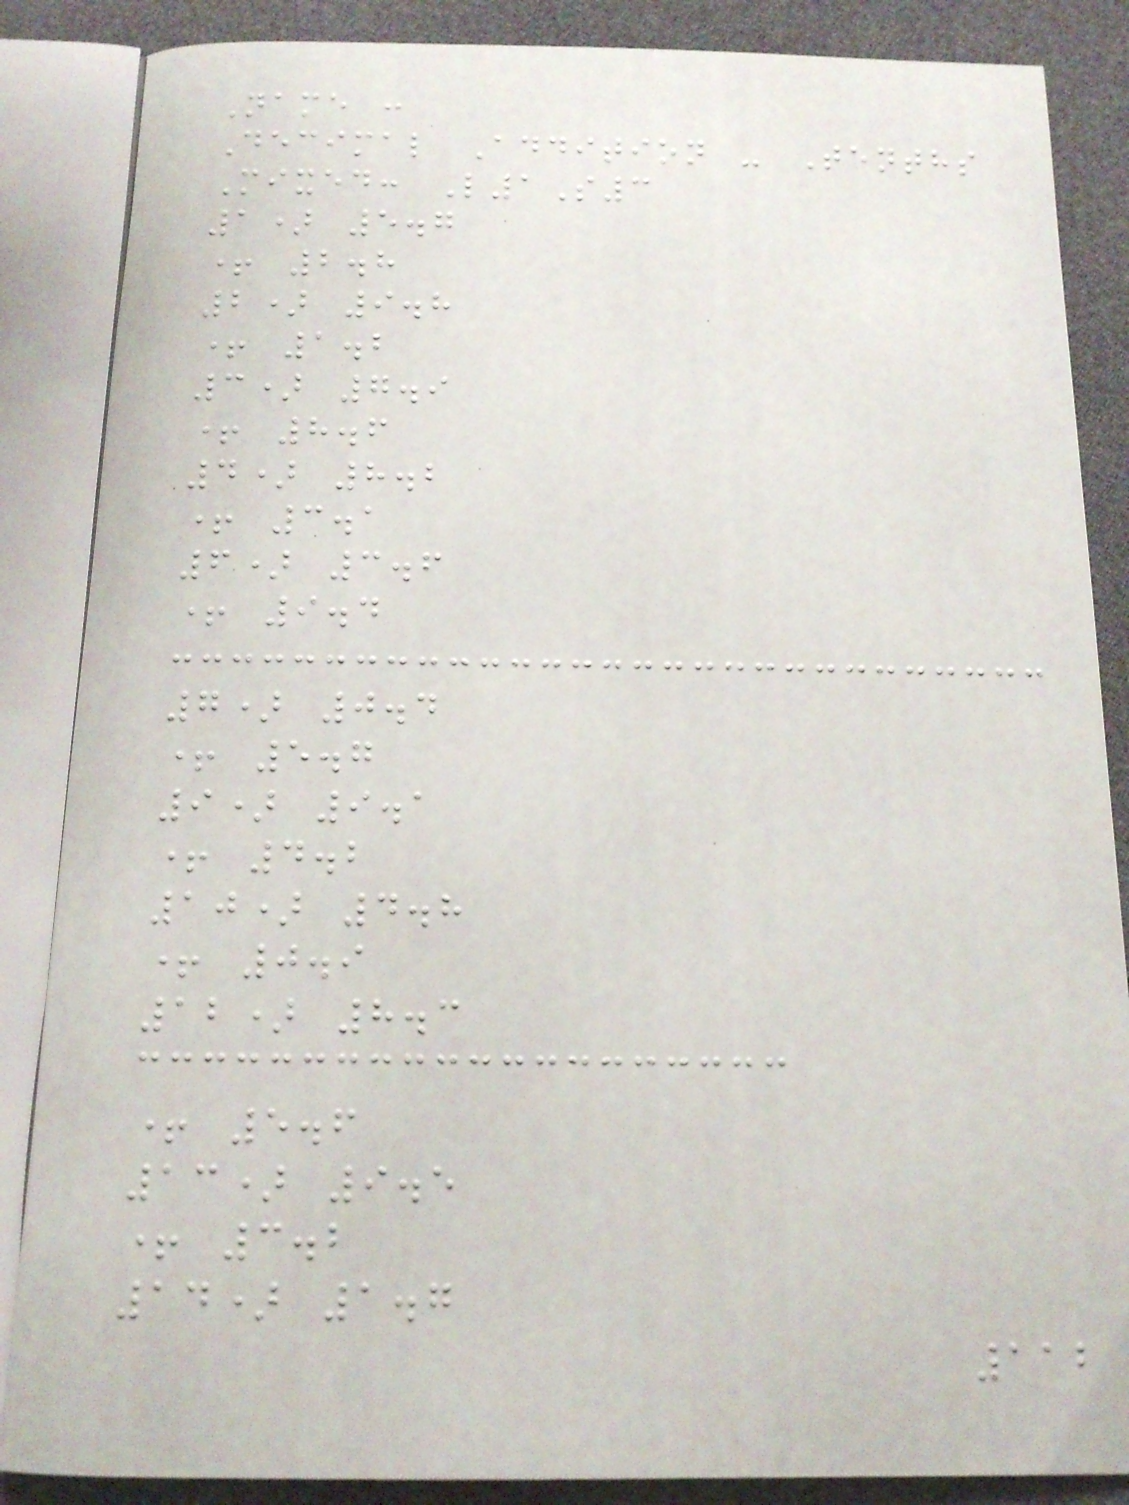Name :
Decimal Addition - Tenths
Mixed: L1S3
1) 5.7
+ 2.8
2) 9.8
+ 1.2
3) 7.9
+ 8.6
4) 8.2
+ 3.1
6) 3.6
+ 9.4
7) 0.4
+ 5.7
9) 9.1
+ 4.2
10) 4.8
+ 0.9
12) 8.3
+ 5.6
13) 9.5
+ 3.2
14) 1.7
112
